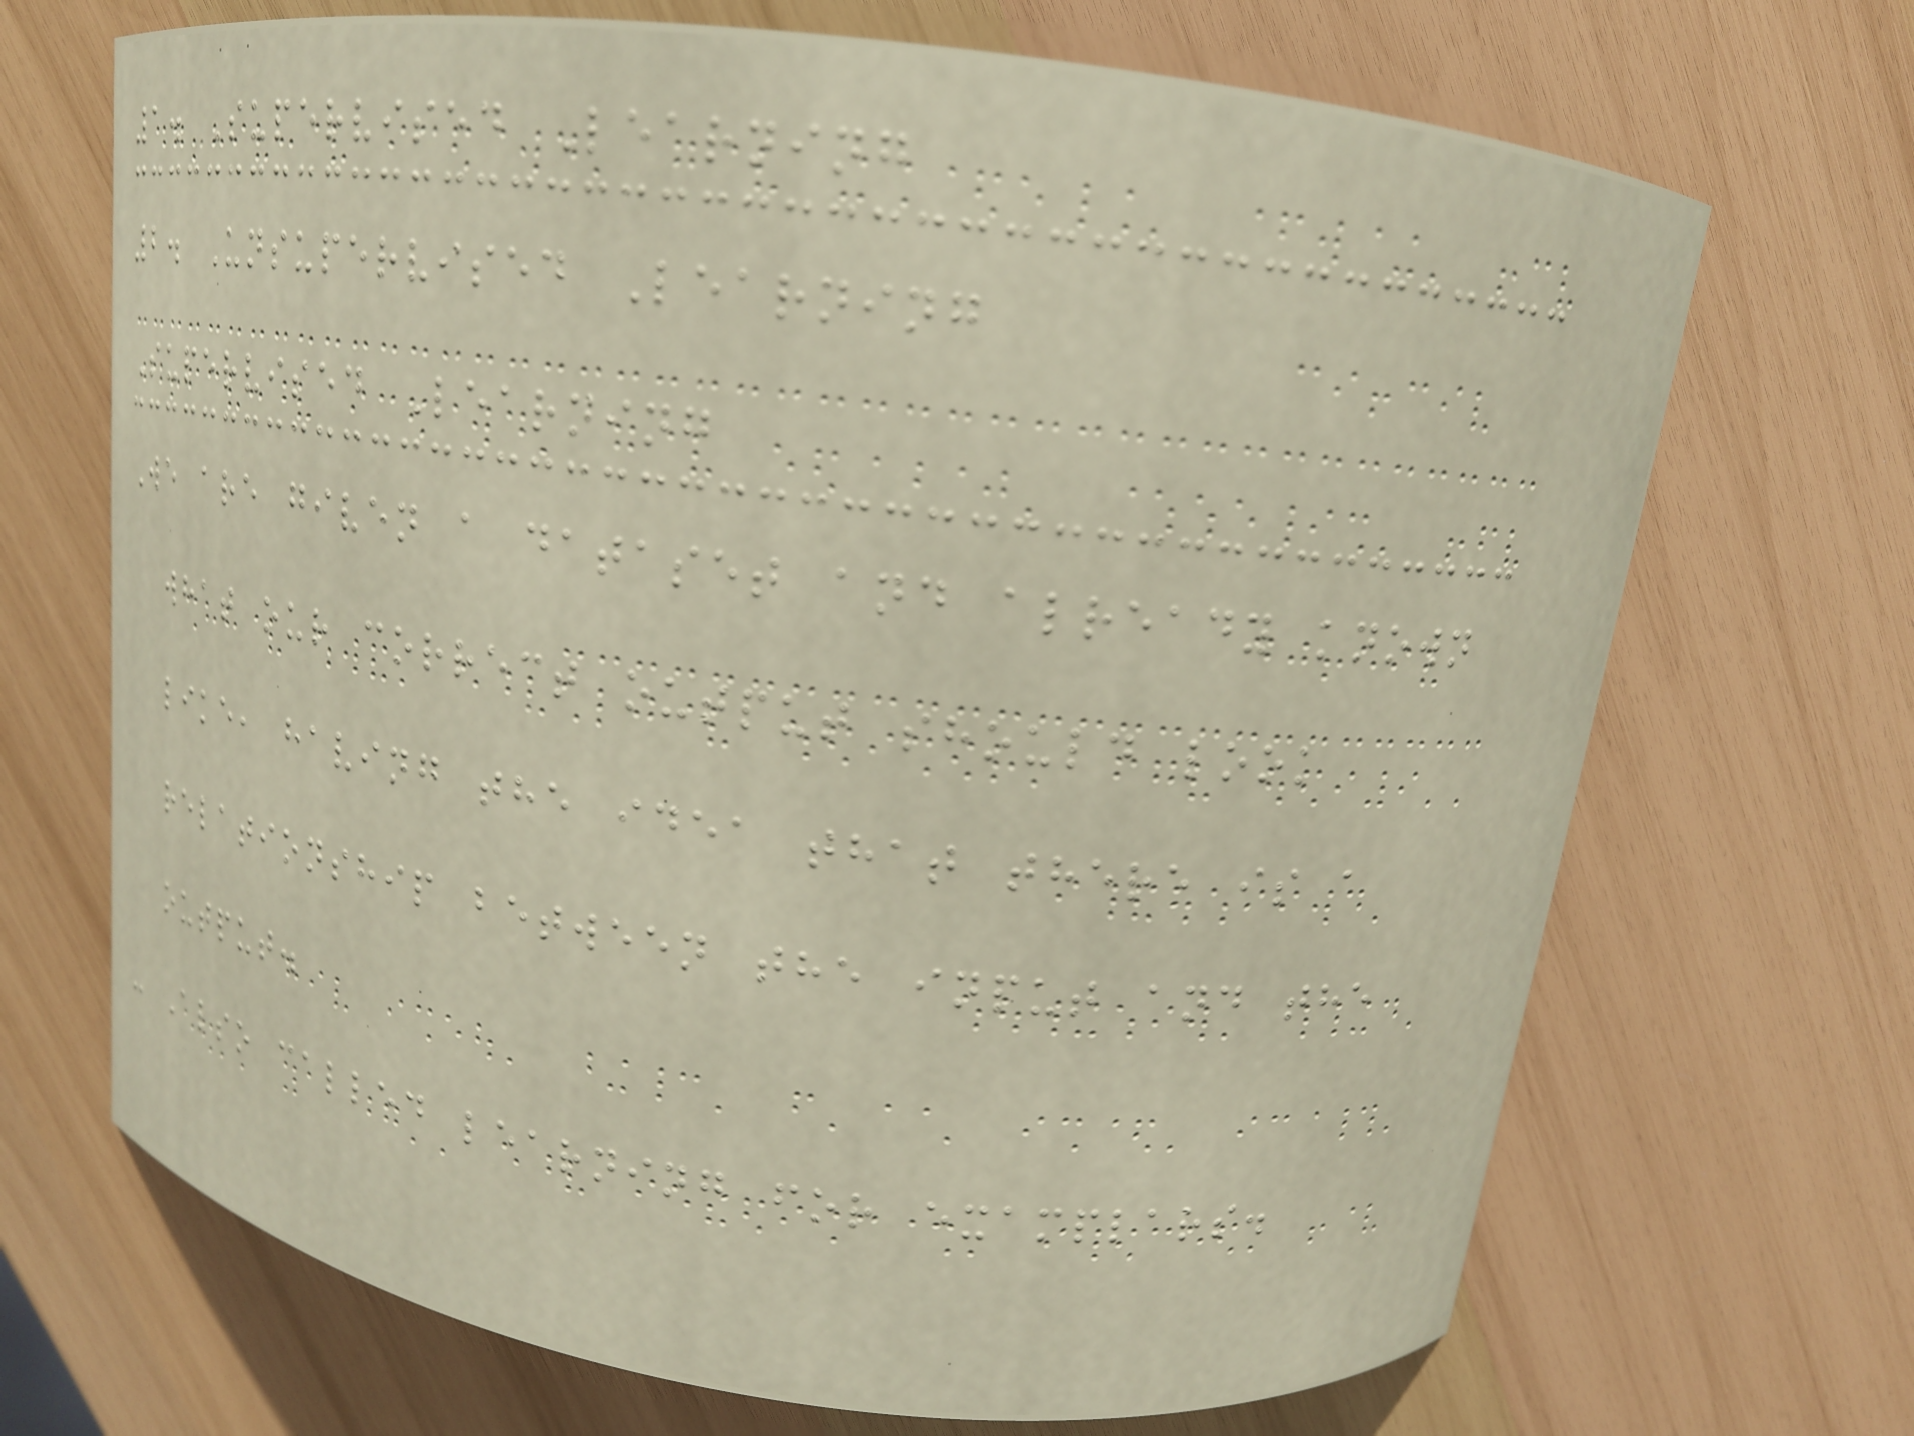1. Supervised Learning
2. Unsupervised Learning
Supervised Learning
We are given a dataset and already known
what our correct output should look
like, having the idea that there is a
relationship between the input and the
output.
- Also called learning for examplars.
